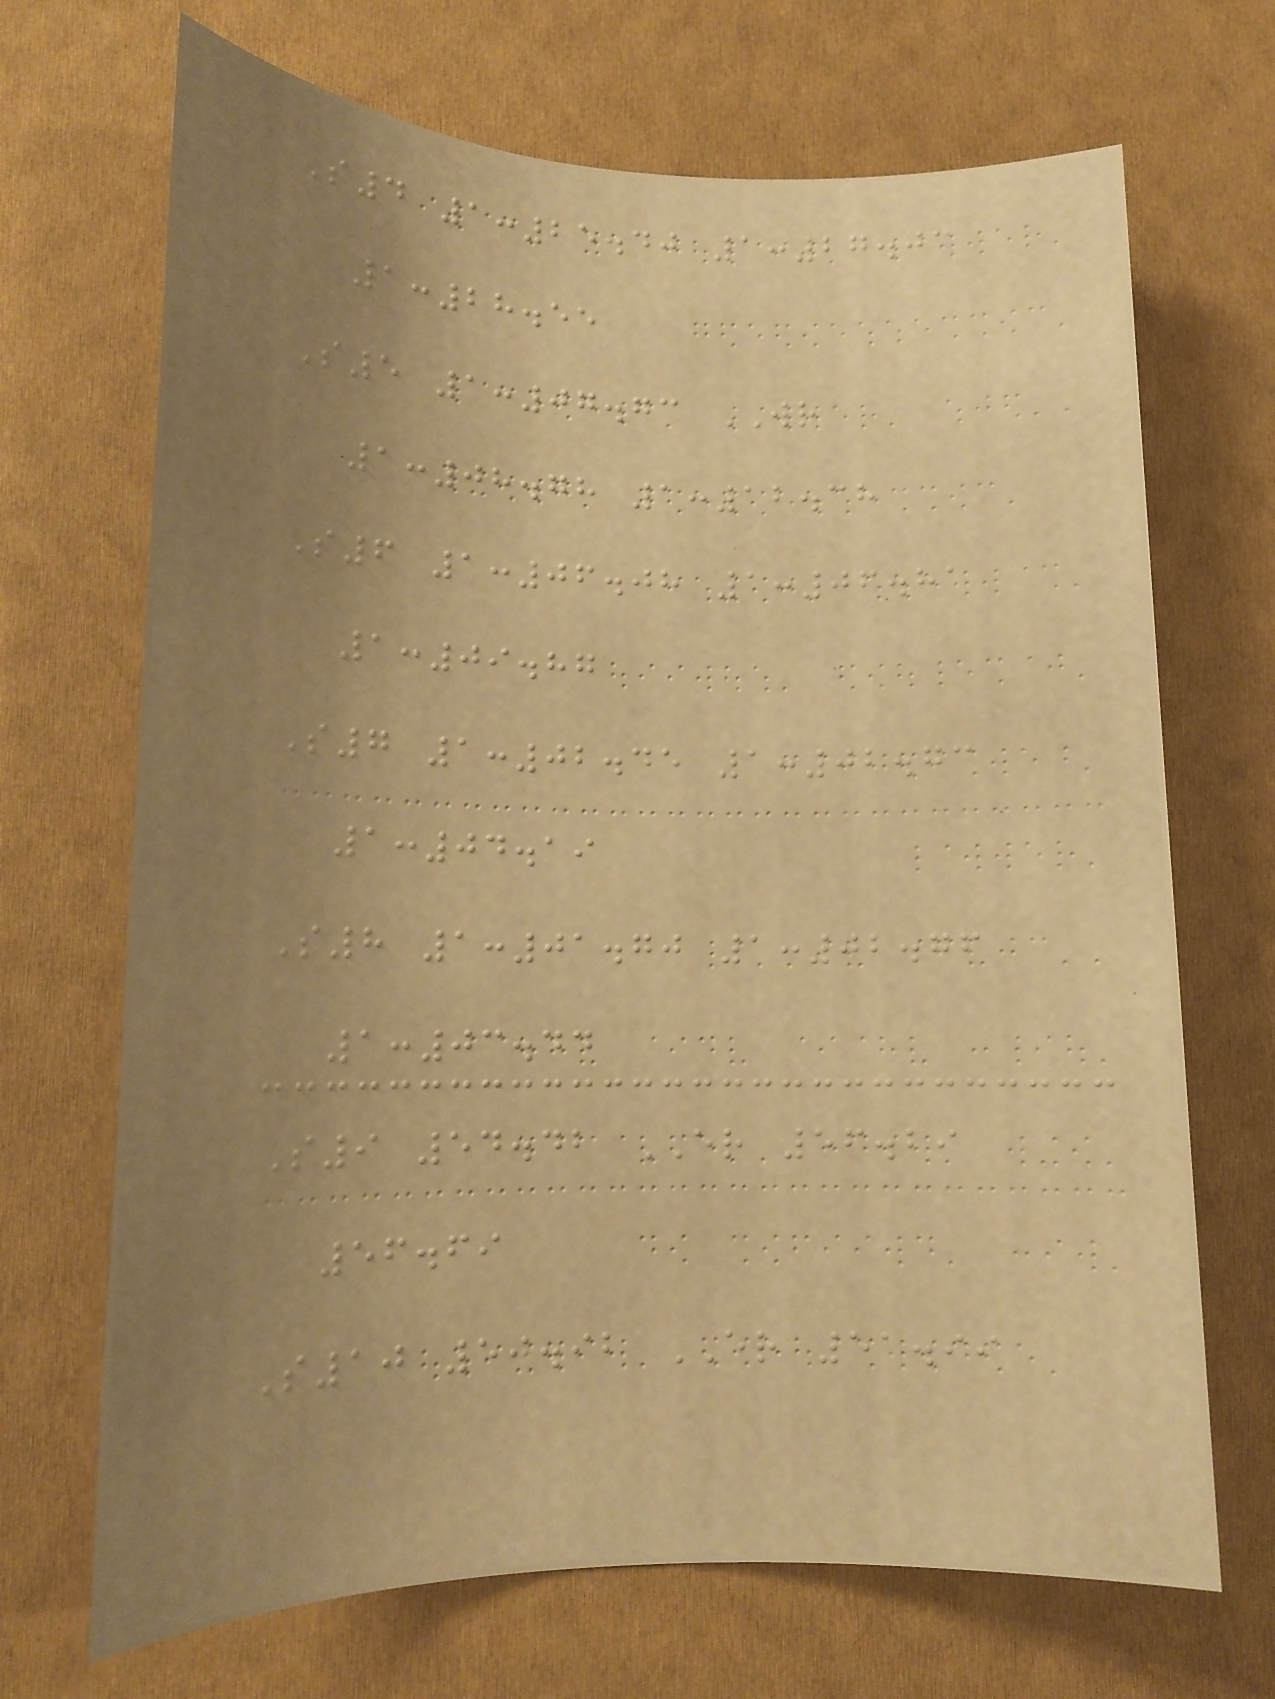S4 1:25.40 1:27.03
1:28.55
S5 1:07.73 WR
1:08.78 1:12.38
S6 1:06.08 1:06.81
1:09.87
S7 1:02.45 1:02.73
1:04.19
S8 1:01.70 1:02.76
1:03.44
S9 54.42 ER 56.29
56.69
S10 50.92 ER 51.99
